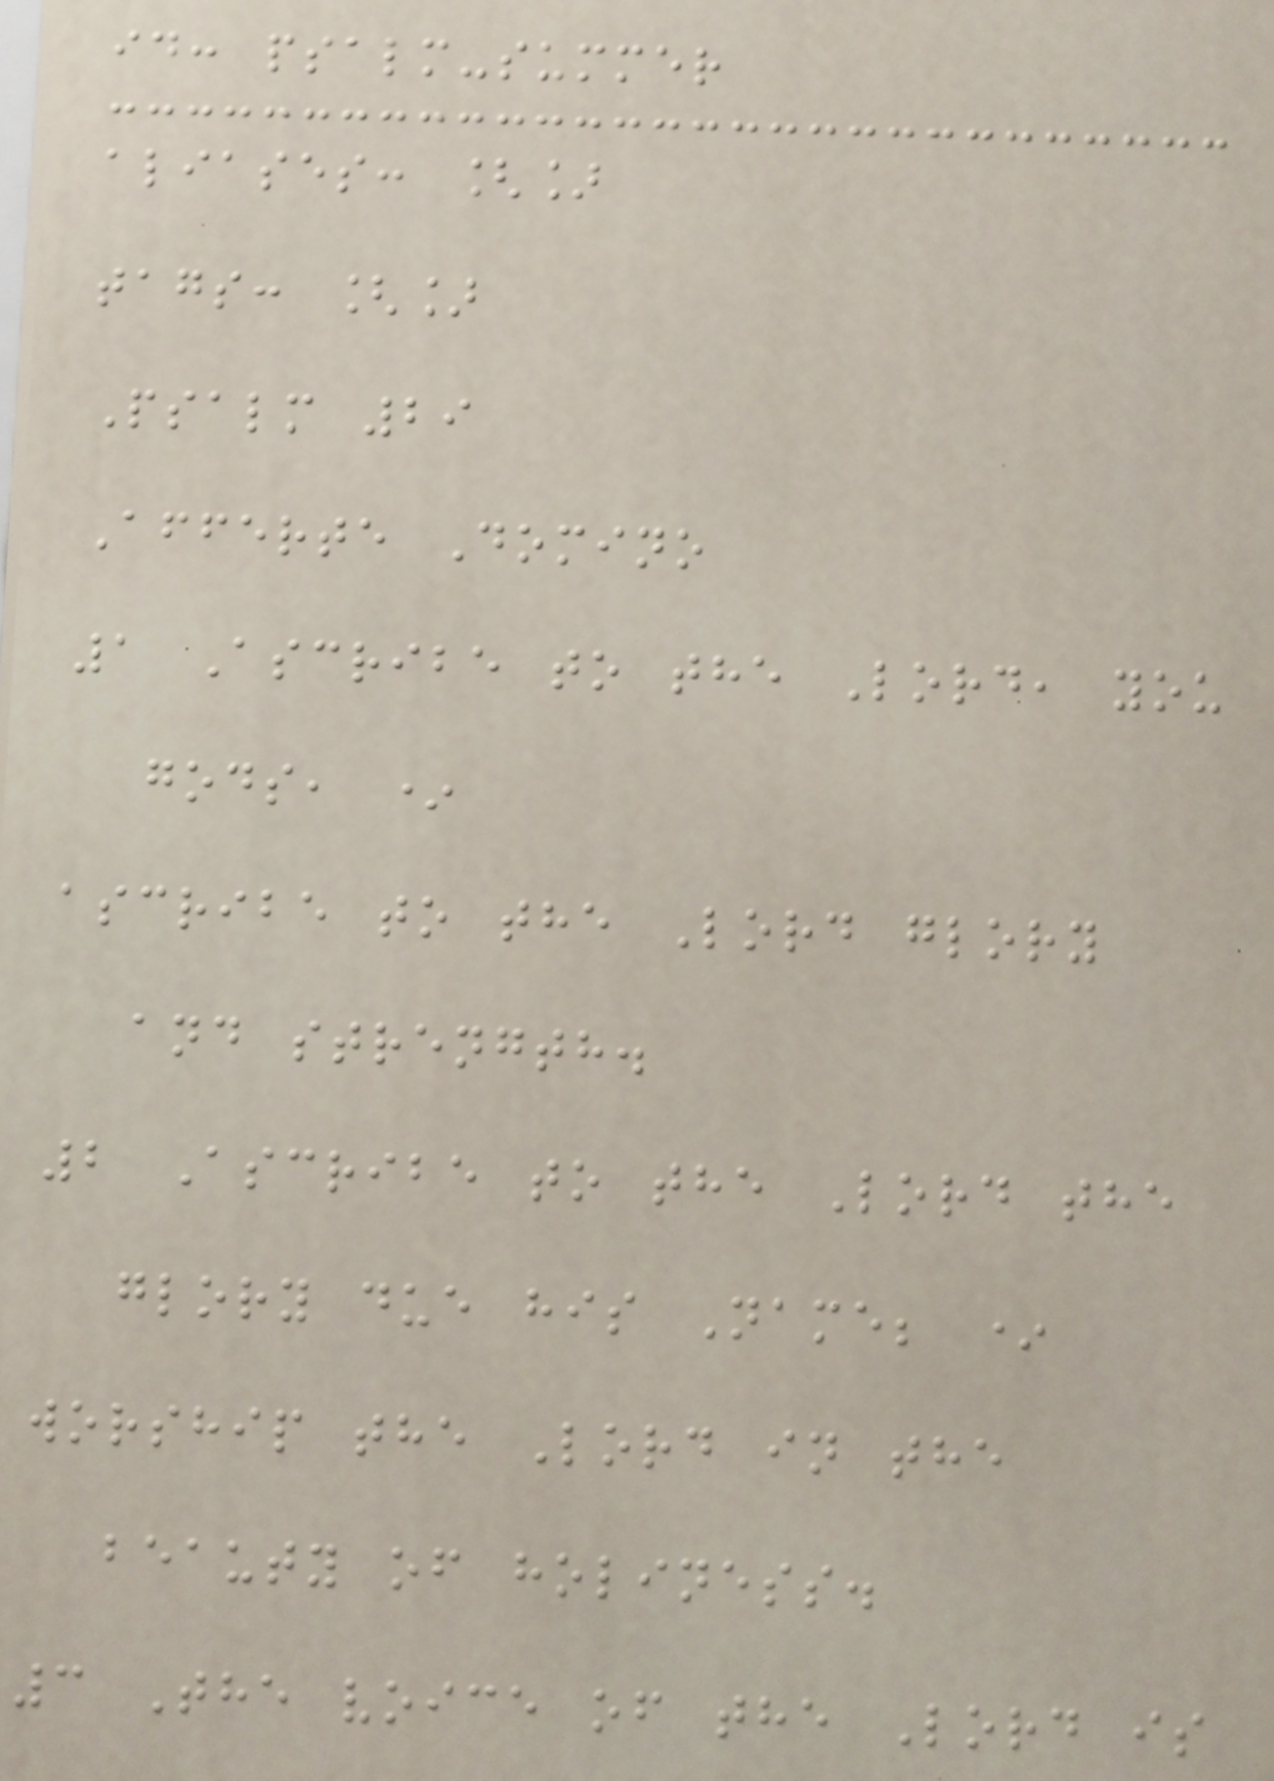id: psalm-summer
aliases: []
tags: []
Psalm 29
Afferte Domino
1 Ascribe to the Lord, you
gods, *
ascribe to the Lord glory
and strength.
2 Ascribe to the Lord the
glory due his Name; *
worship the Lord in the
beauty of holiness.
3 The voice of the Lord is
